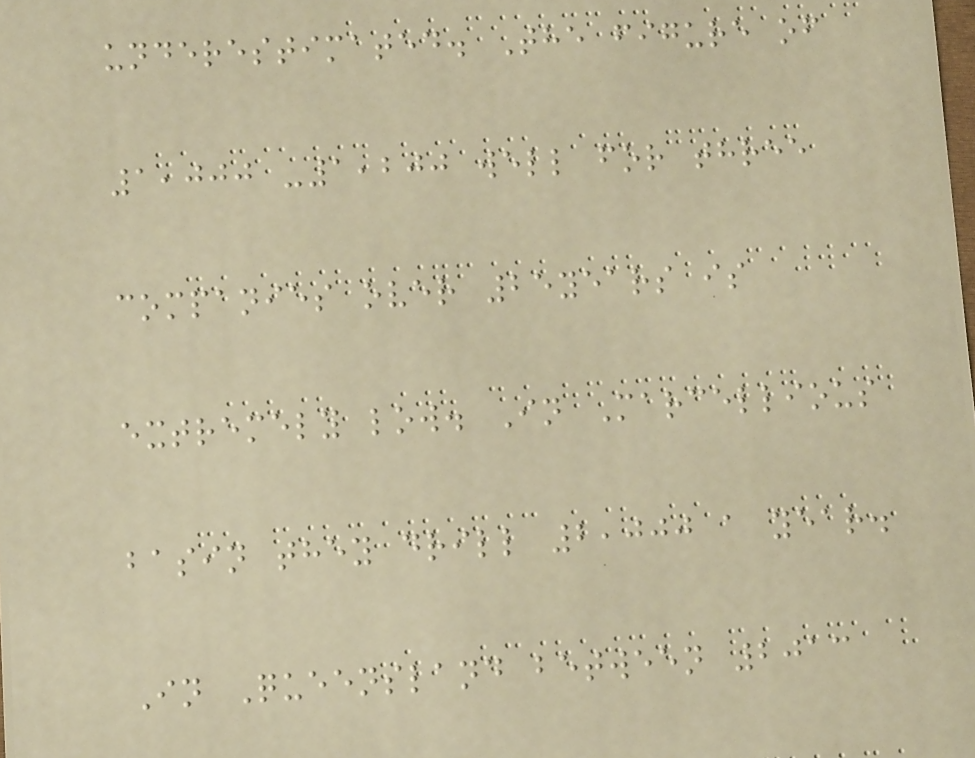underestimated. The figure of
1,000 -1,200 well for three
companies over 25years is
extremely low. In Marcellious
basin they drill 2,000 a year.
In Queensland between 2013
